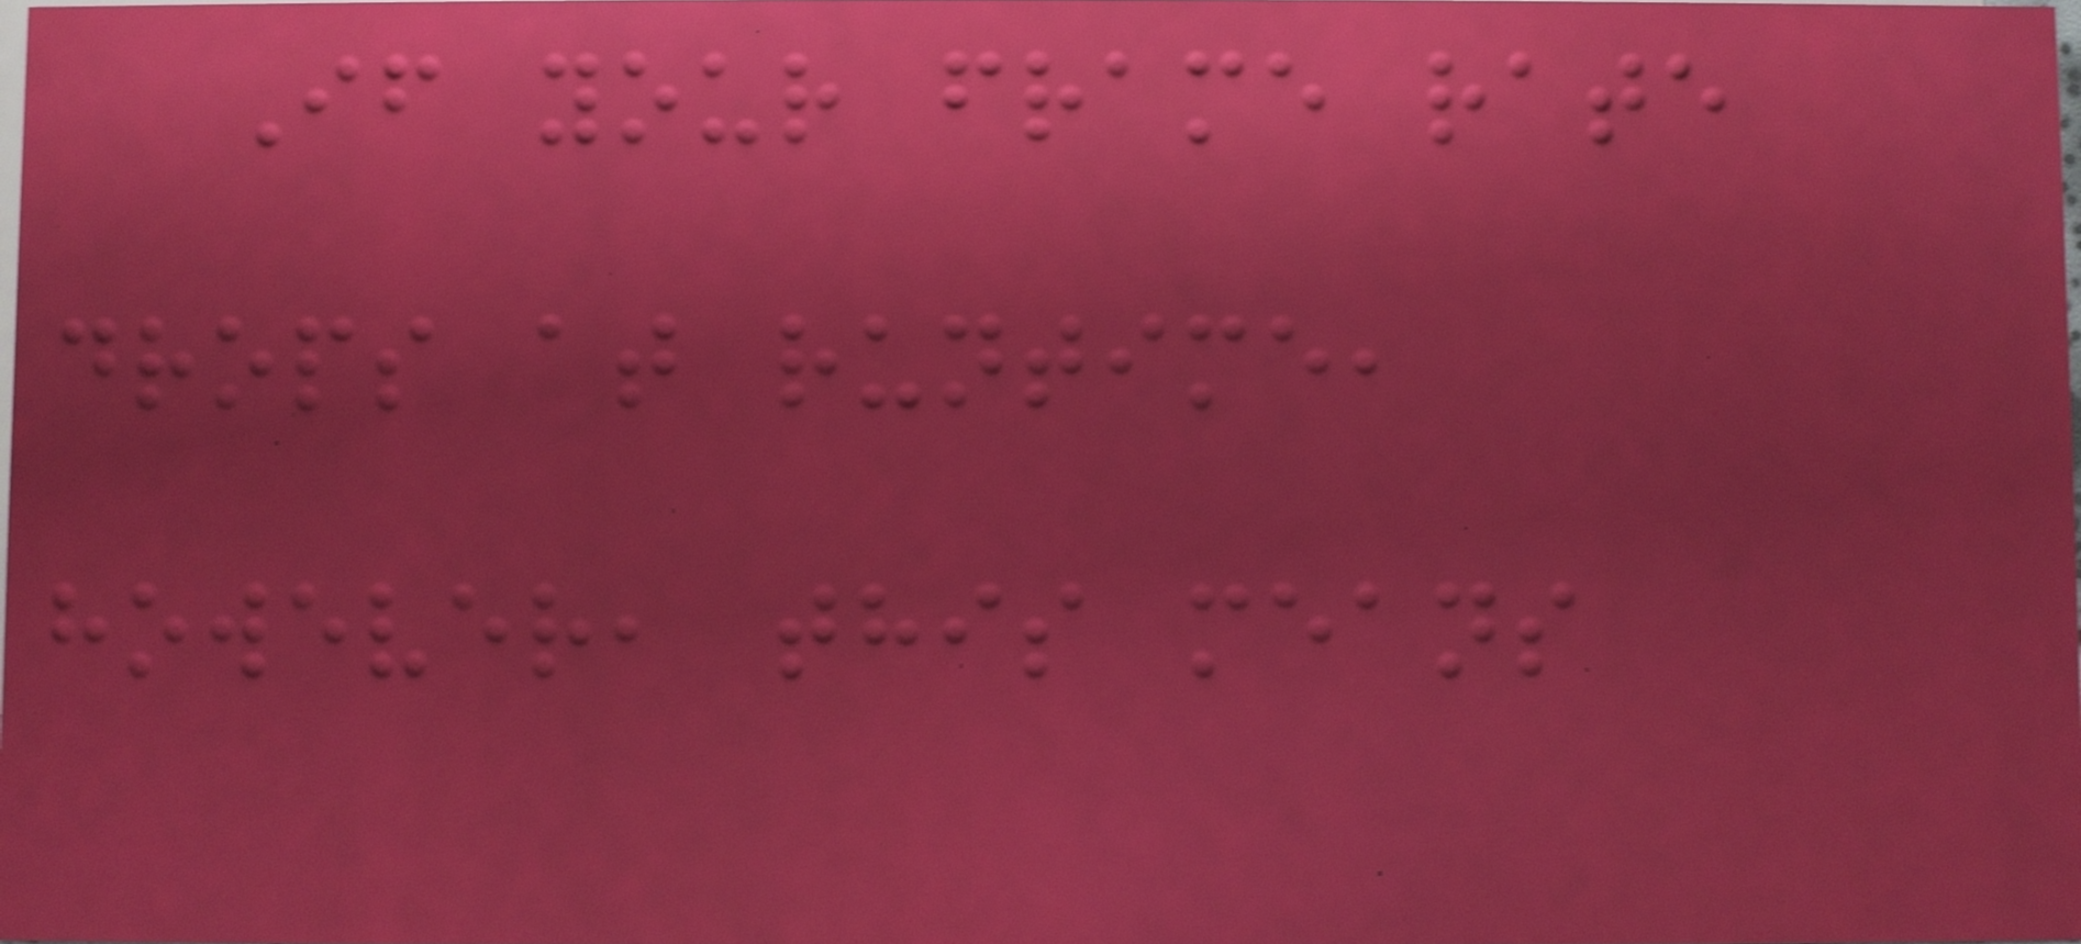If your frame rate
drops at runtime,
however, this means
